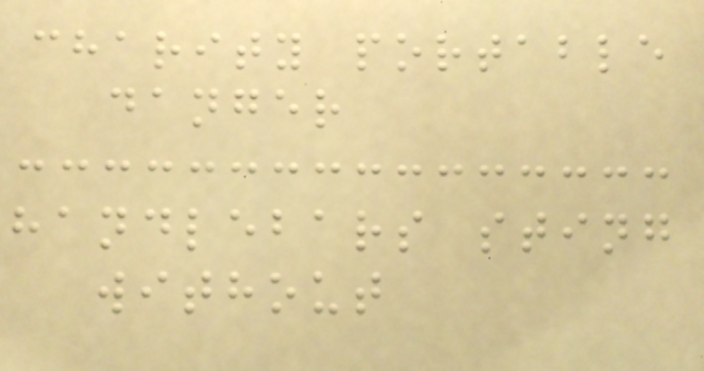charity portable
danger
handlebars sting
without
